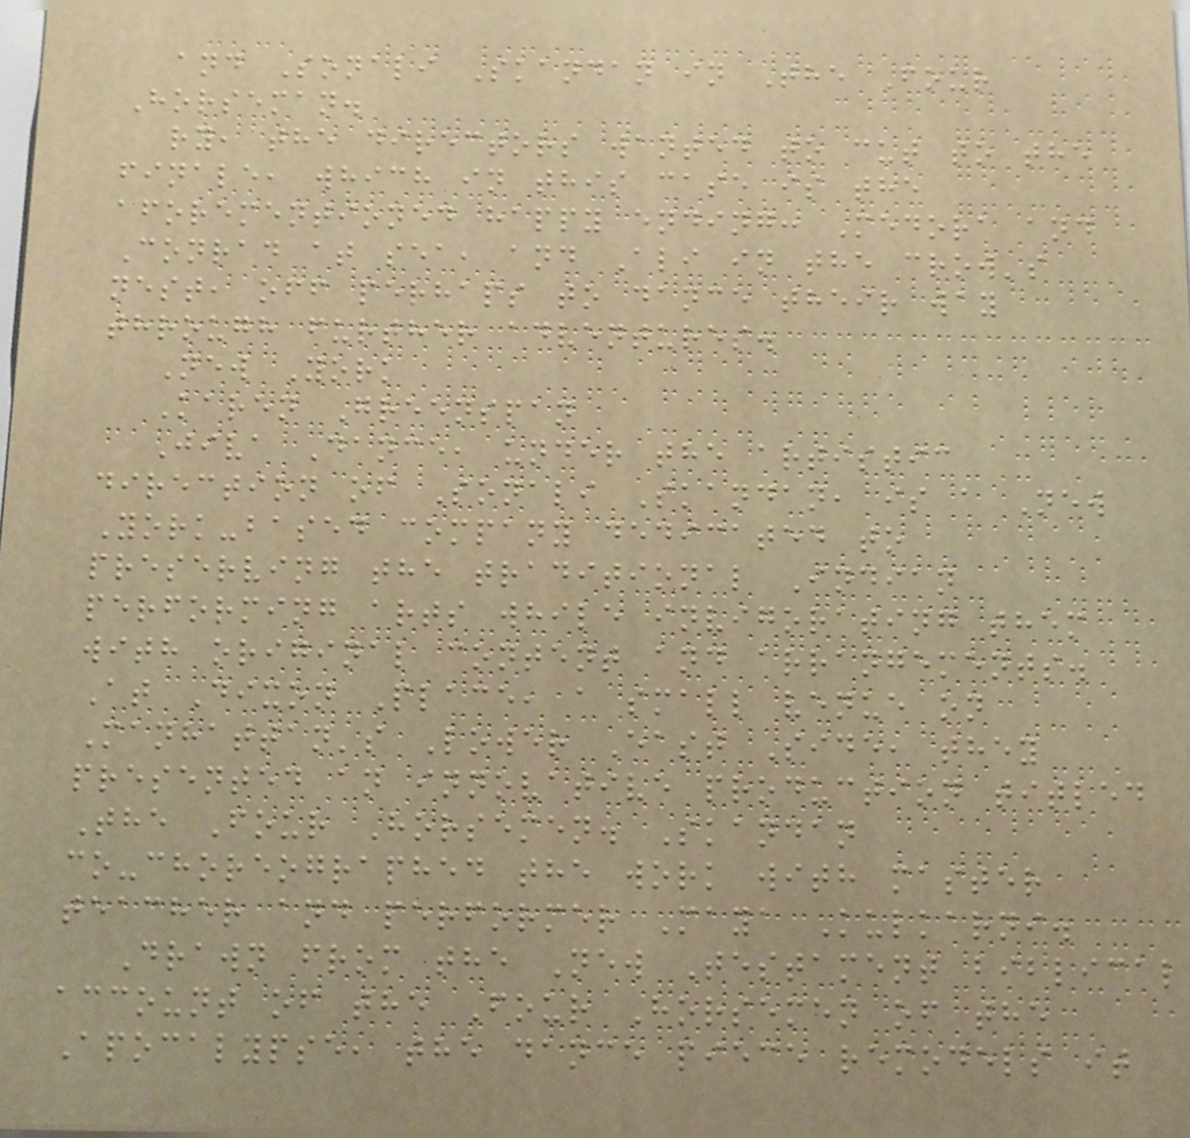and Sonali Skandan in The Four
Horseman.
ry, the directors wanted to cut to the
finale, which in this case is the
aforementioned happy ending: Medora and
Conrad at sea, and Ali in the crow's
nest, off perhaps to dance their way
through further adventures.
New York
Karen Greenspan
Jiva Dance, under the artistic
direction of Sonali Skandan, is a New
York-based company dedicated to
preserving the traditional Indian
performing arts while invigorating them
with original content and arrangements.
At Dixon Place, a small venue on
Manhattan's Lower East Side, they
presented an innovative production titled
The Four Horsemen. Skandan
co-choreographed the work with master
teacher and performer Maya Kulkarni.
Drawn from the New Testament biblical
account of the Four Horsemen of the
Apocalypse, the dance piece remodels it
